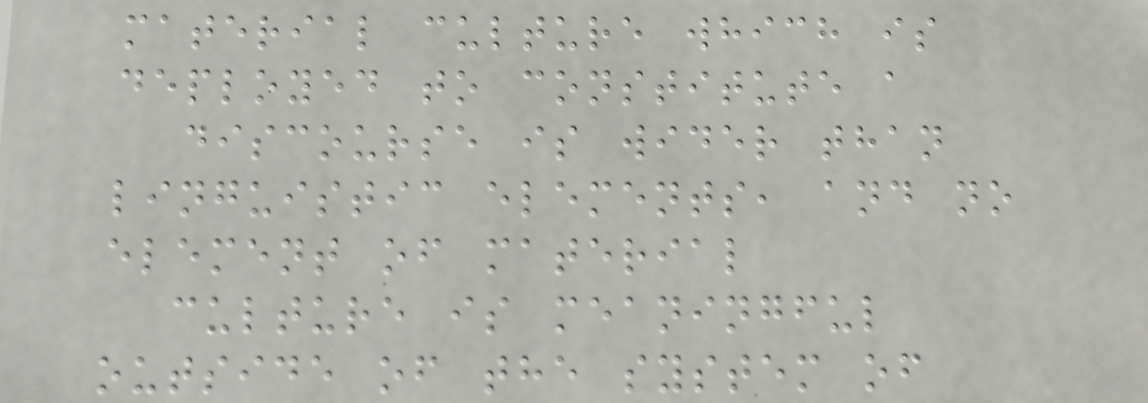material culture which is
deployed to constitute a
discourse is wider than
linguistic elements, and no
element of material
culture is meaningful
outside of the system of
